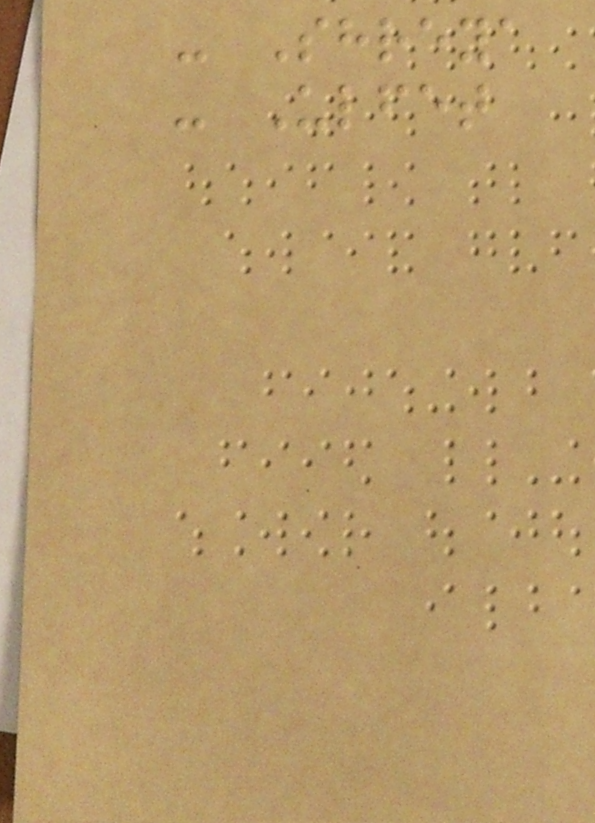- Shreya
- Ulfet
